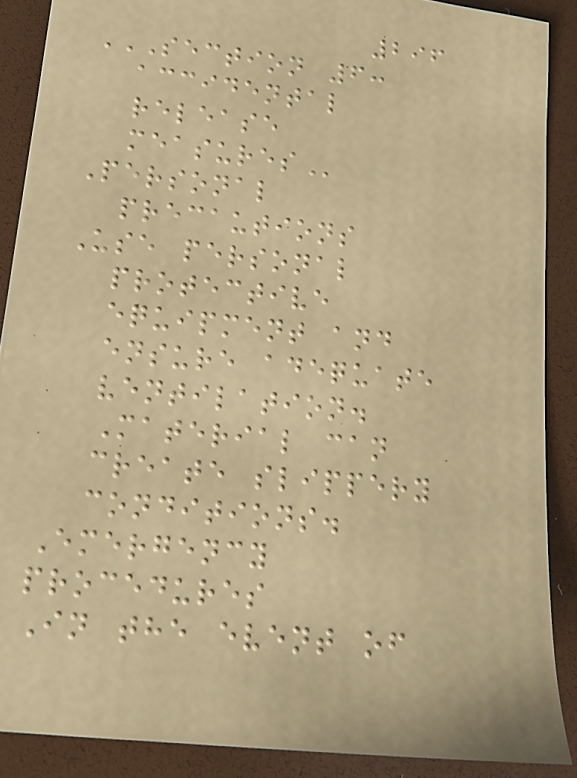296
SECTION 6:
ACCIDENTAL
RELEASE
MEASURES
Personal
precautions
Use personal
protective
equipment and
ensure adequate
ventilation.
Material can
create slippery
conditions.
Emergency
procedures
In the event of
